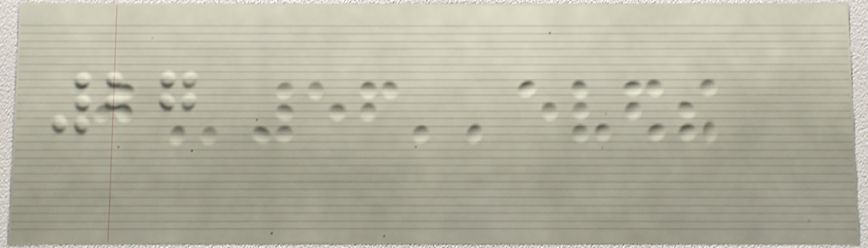27
